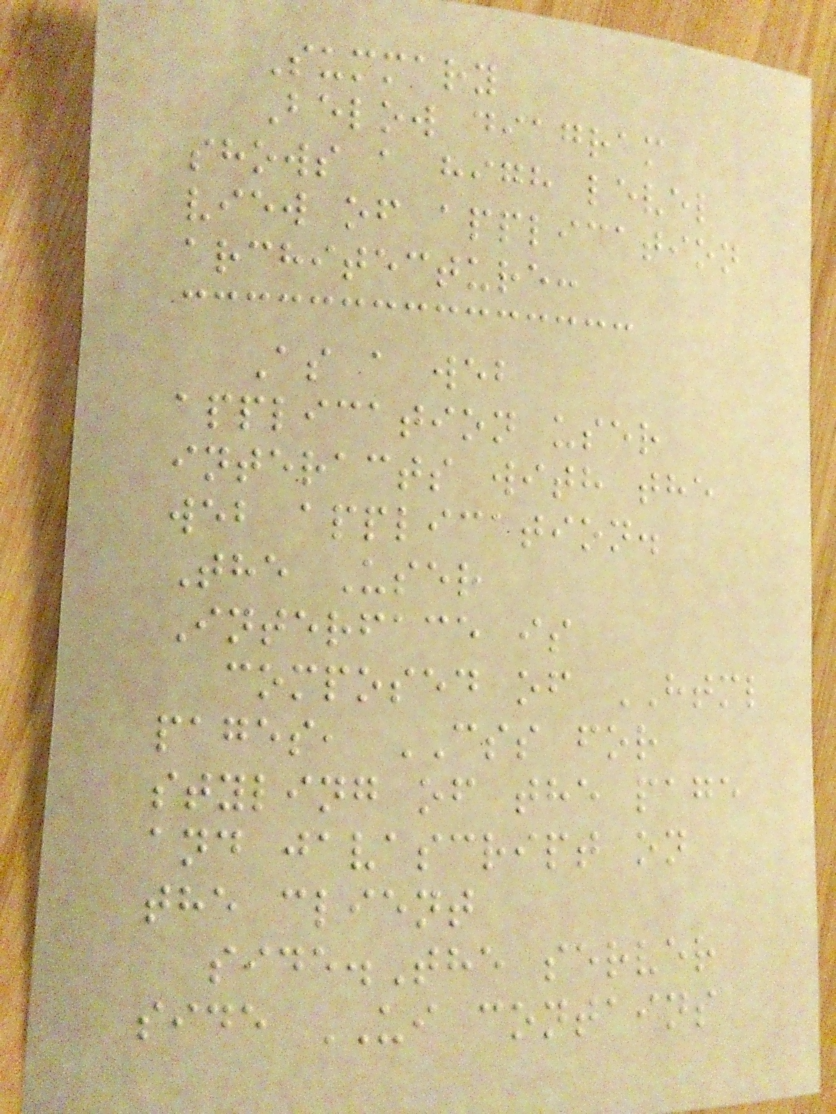Summary
Below diagram
shows a high level
view of application
architecture:
As a web
application user
interacts with the
web application.
The User
Interface is
composed of HTML
pages, CSS for
styling of the page
and javascript on
the client
side.The server
side UI contains
